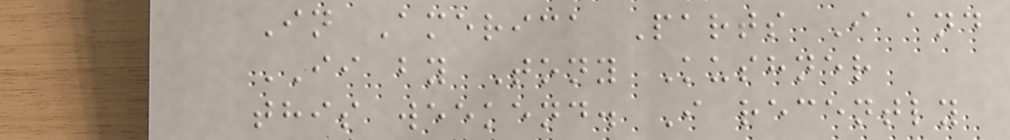In America Parts I and
II by Tony Kushner
this weekend. I recently
